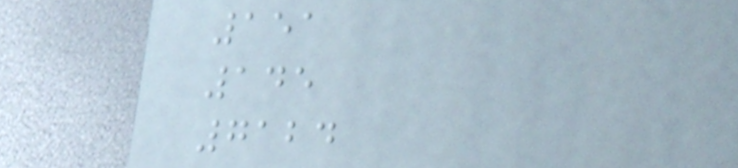151
145
7124
